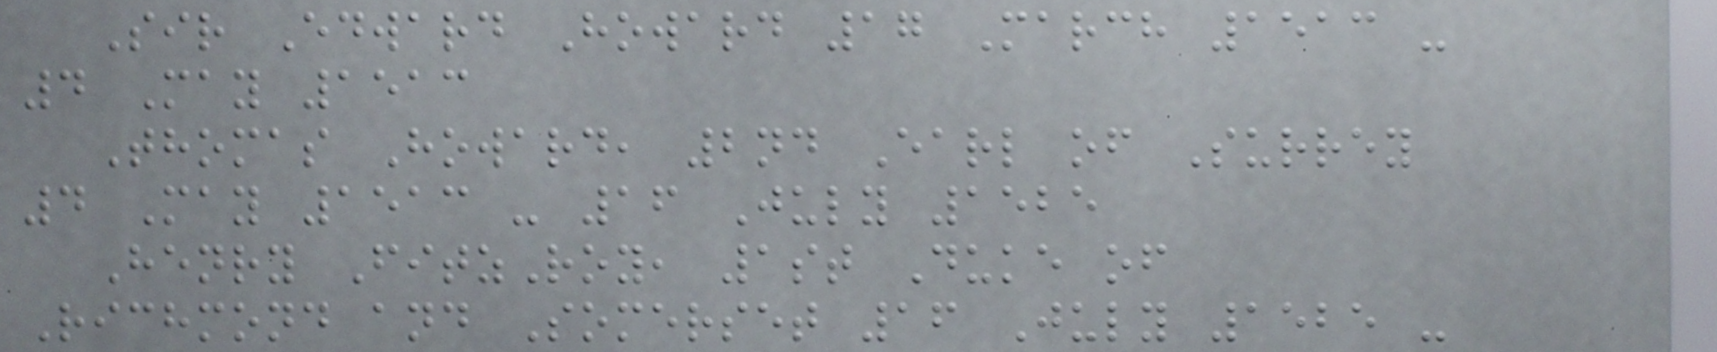Sir Edward Howard 17 March 1513 -
4 May 1513
Thomas Howard, 2nd Earl of Surrey
4 May 1513 - 16 July 1525
Henry FitzRoy, 1st Duke of
Richmond and Somerset 16 July 1525 -
